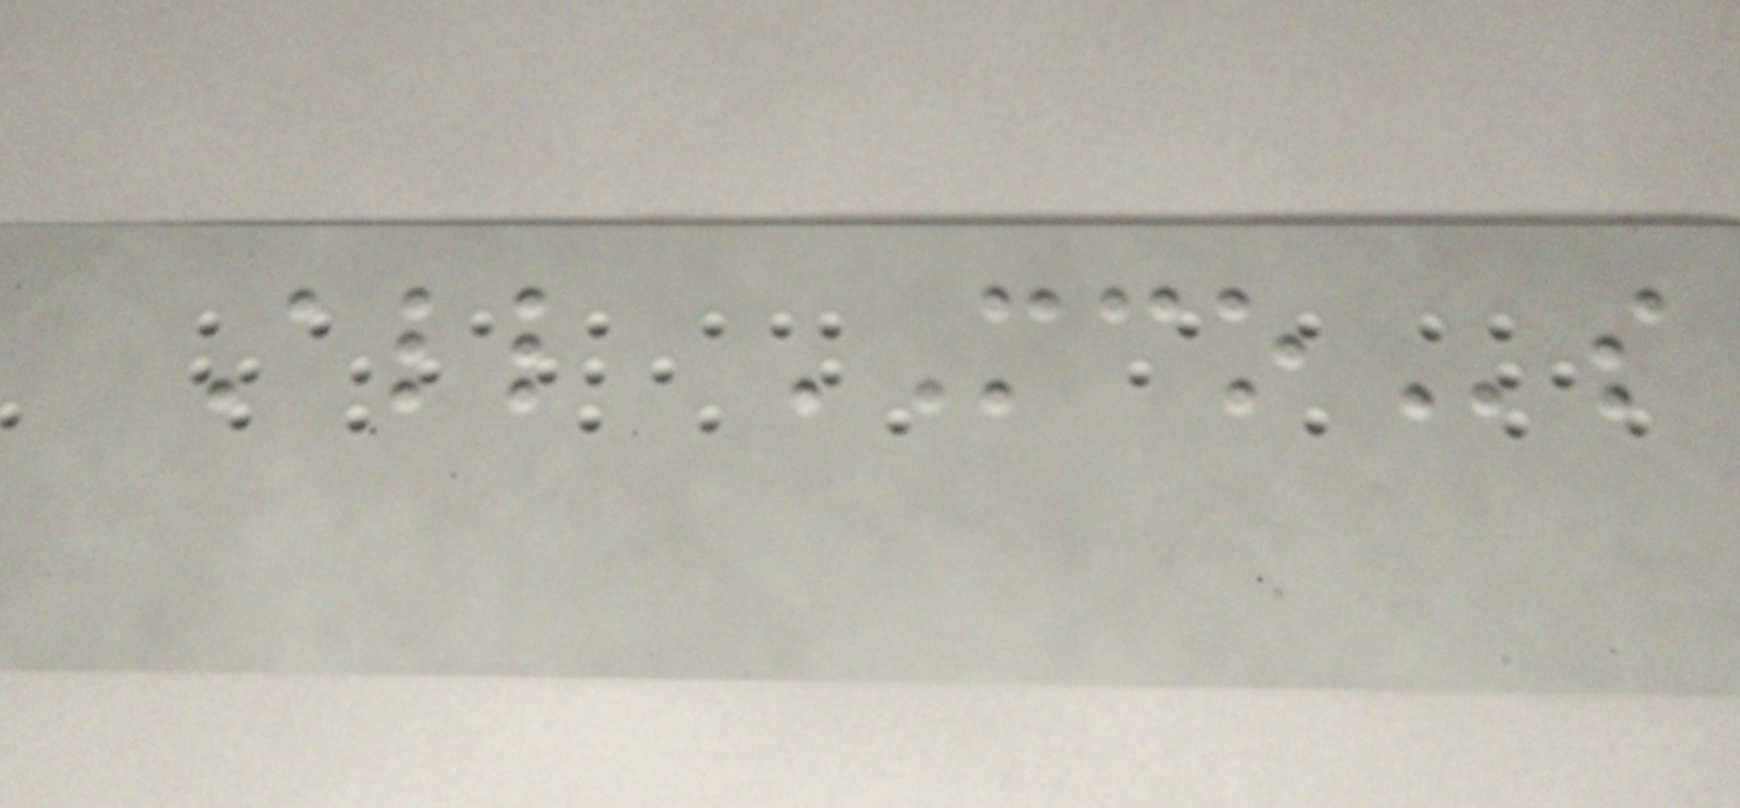All MCOs
